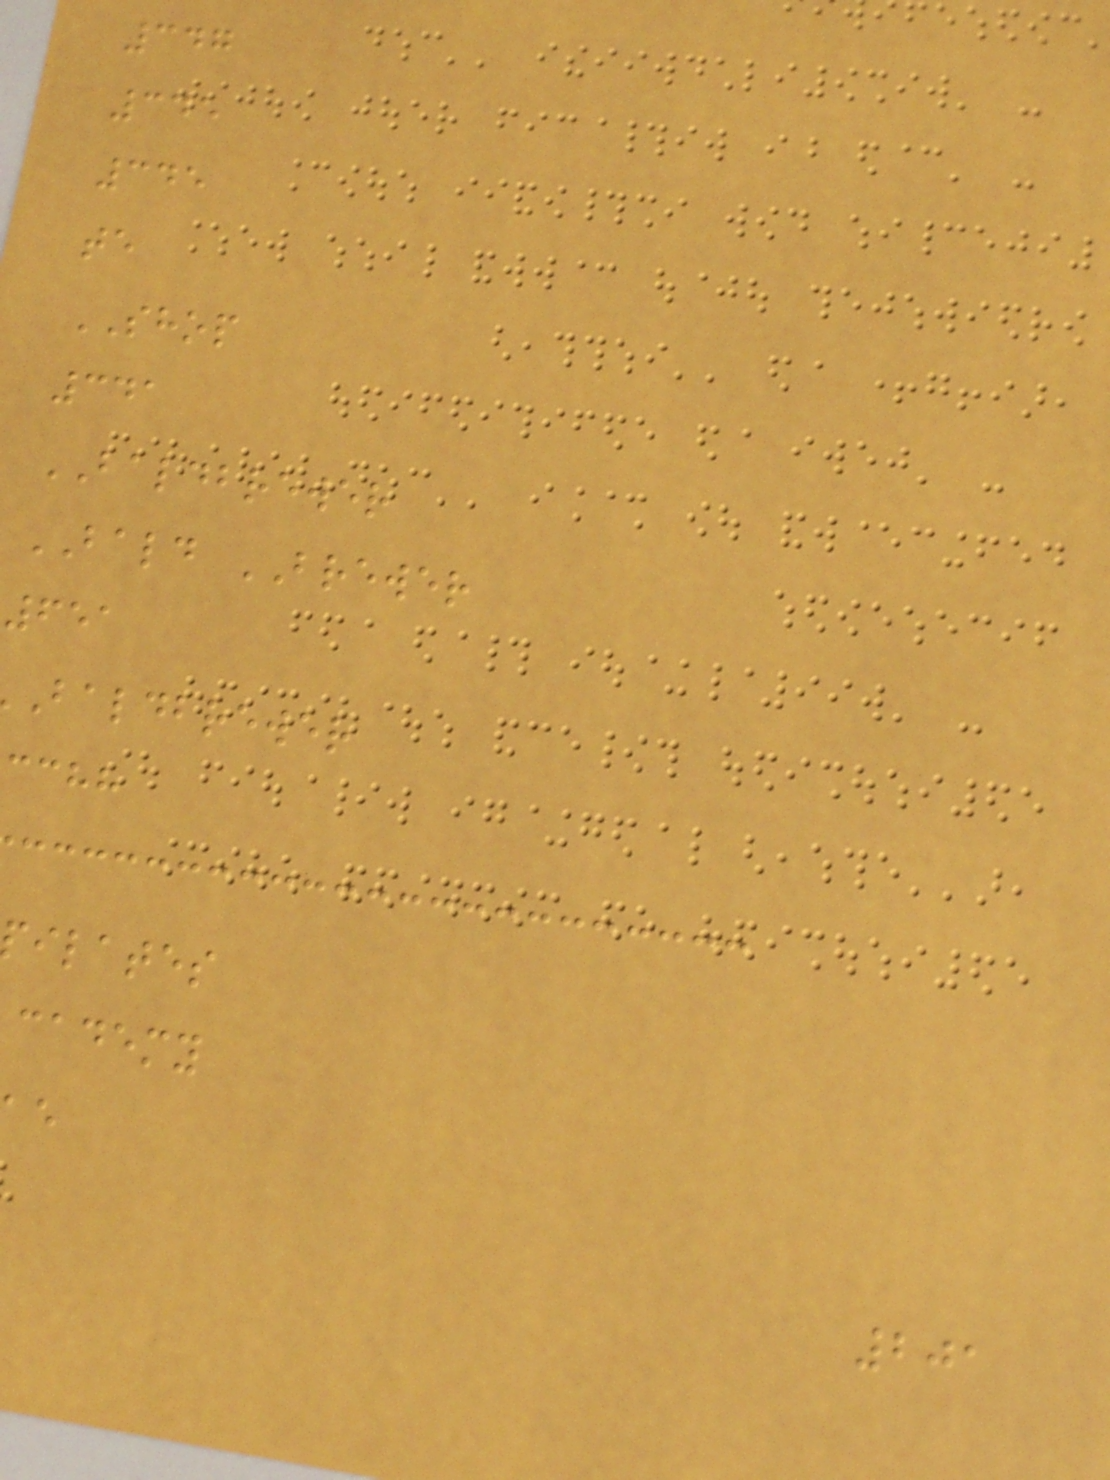347
345
345
te
SHOP
341
BALDBREWER
BALD BREWER
651
baldbrewer
cchh
ilates
cademy
201
